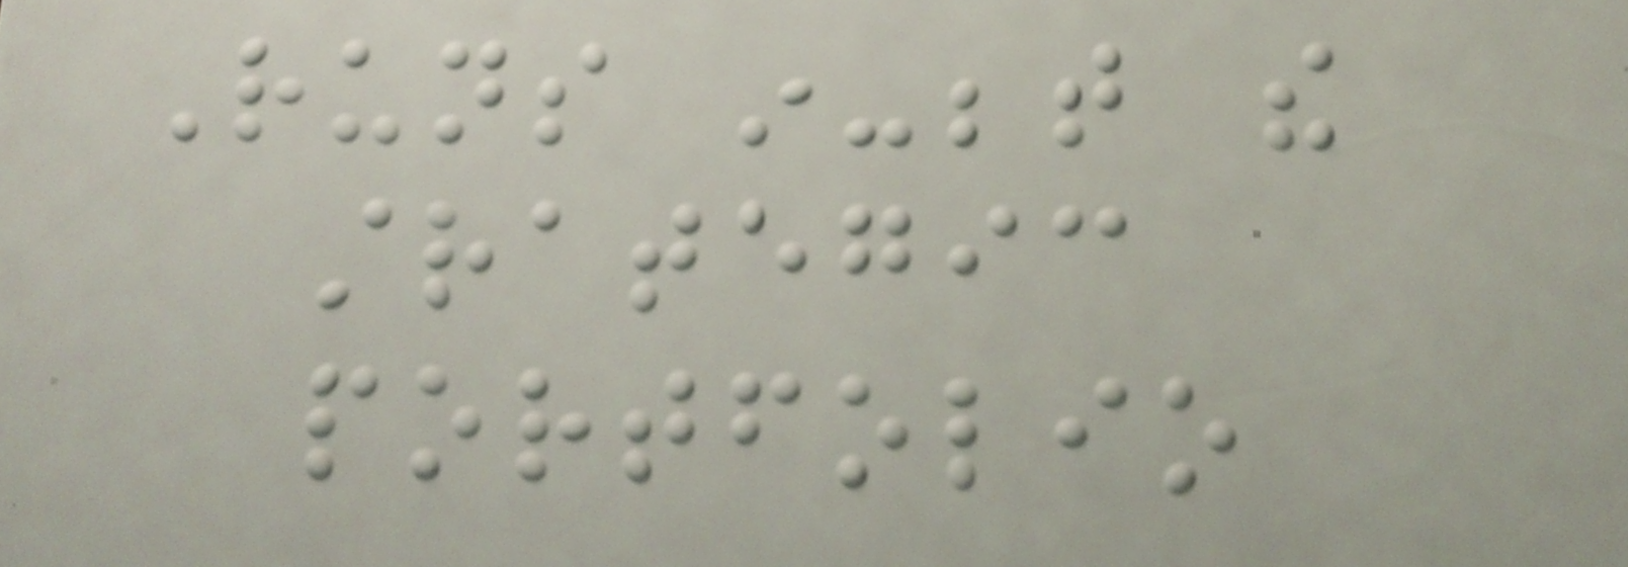Runs in-between the
strategic
portfolio
